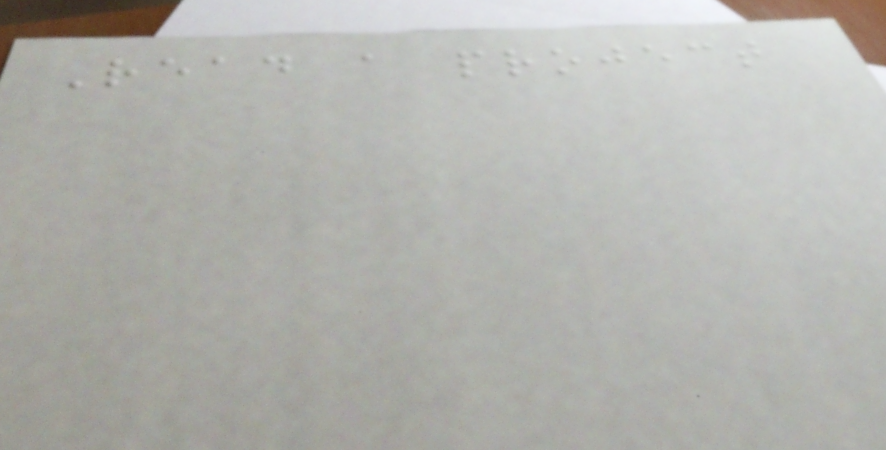Read a project
